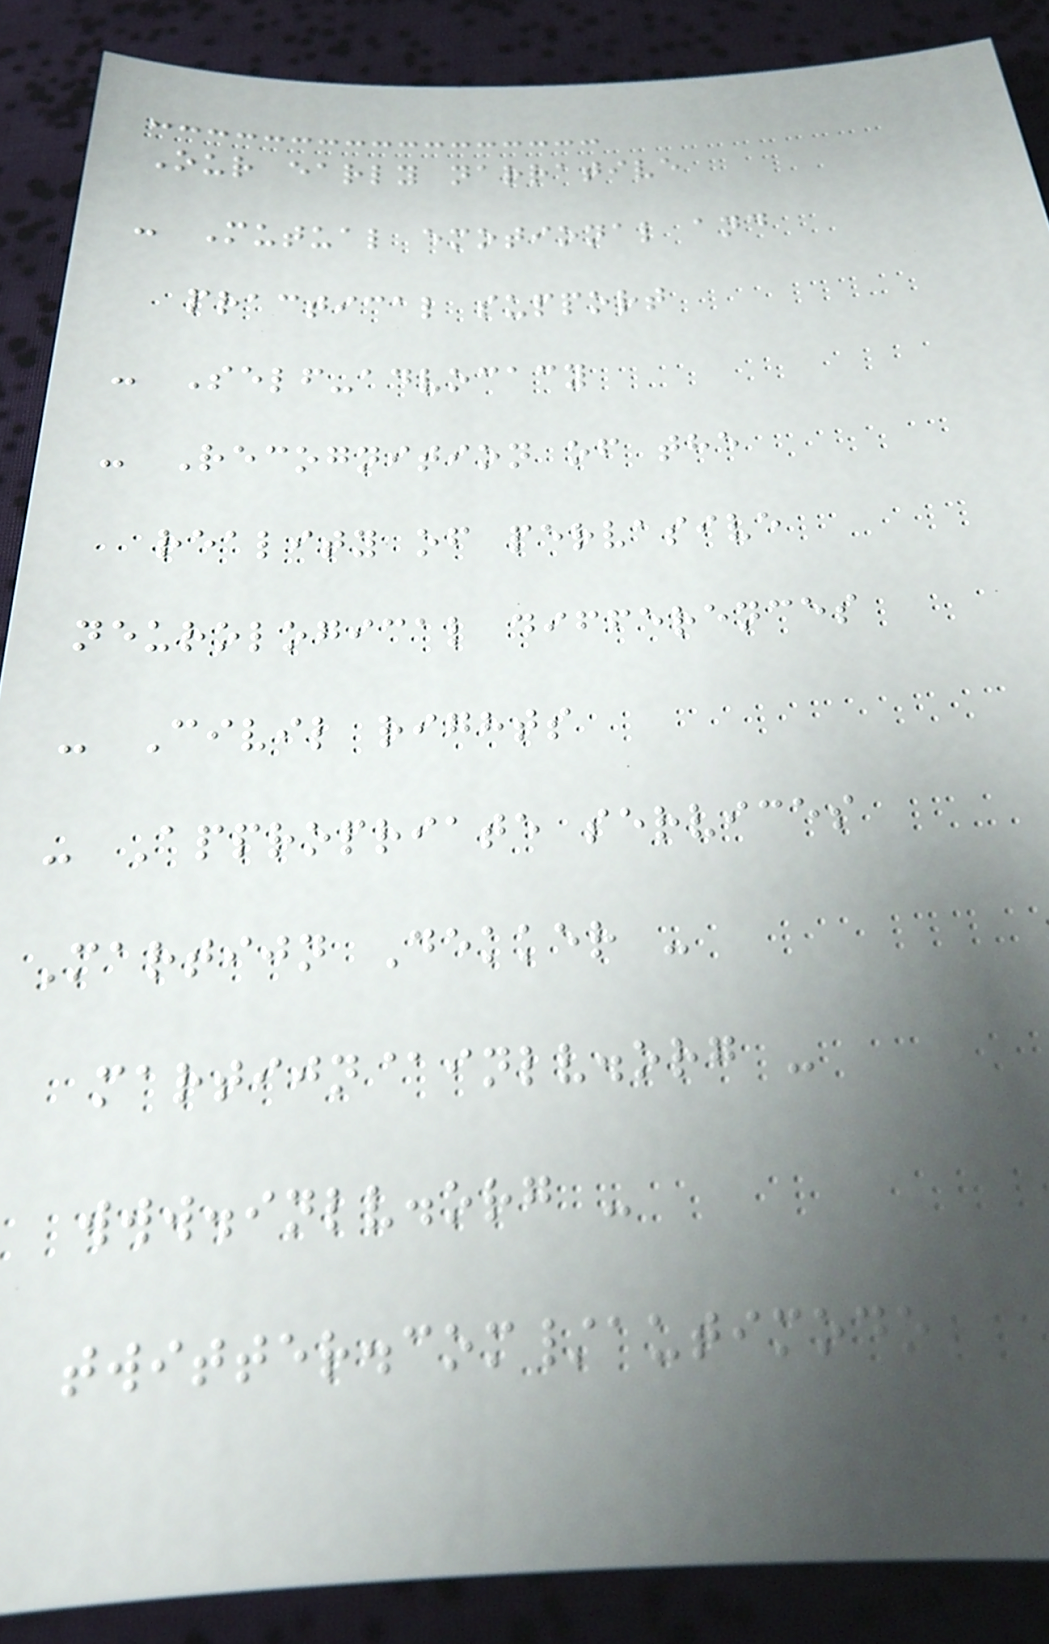Our early narrative
- Mutual emotional and
practical support
- Self-advocacy
- Recognition of the
reality of pervasive
neurological differences
- Civil rights
- Appropriate services
Martijn Dekker -
martijn@inlv.org -
www.inlv.org -
twitter.com/autimodo
